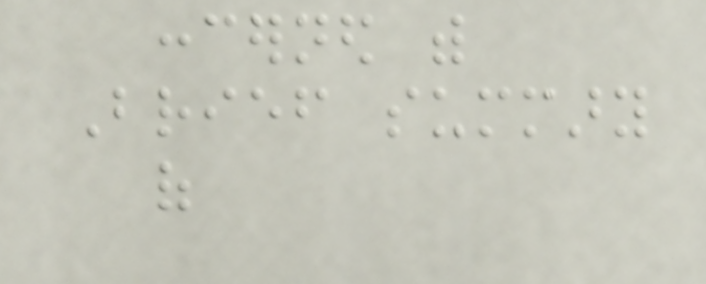concerned with
Brief summary
of
